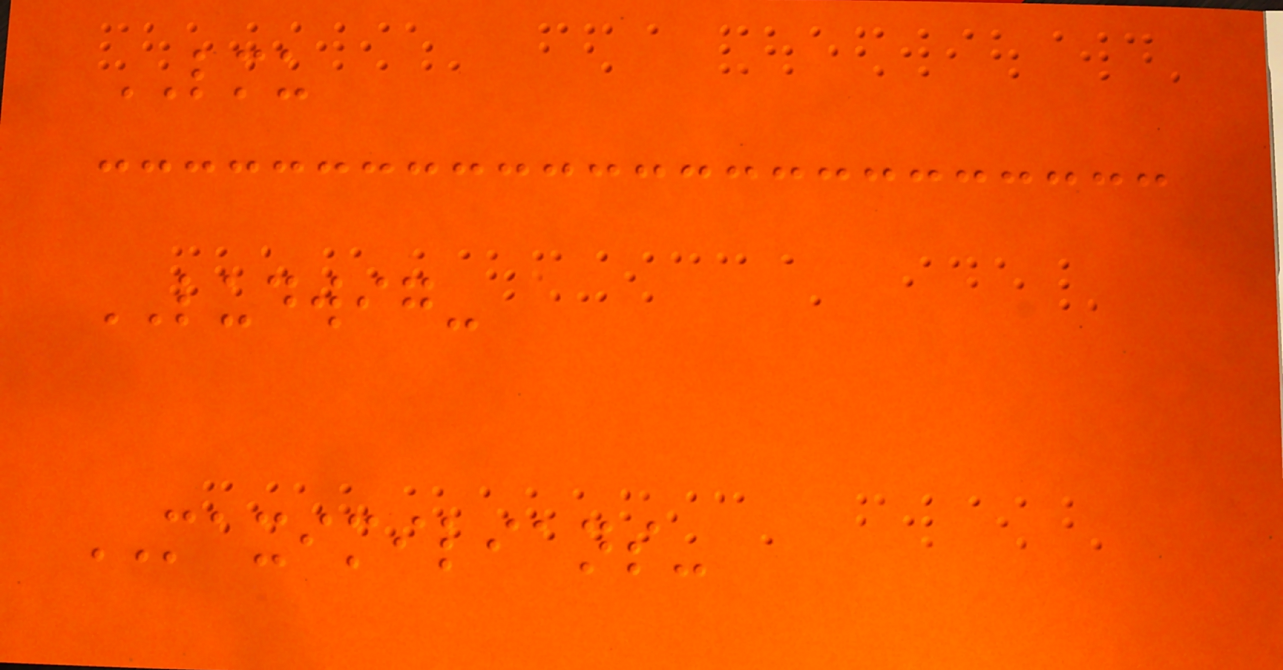LMU
LUDWIG-
MAXIMILIANS-
